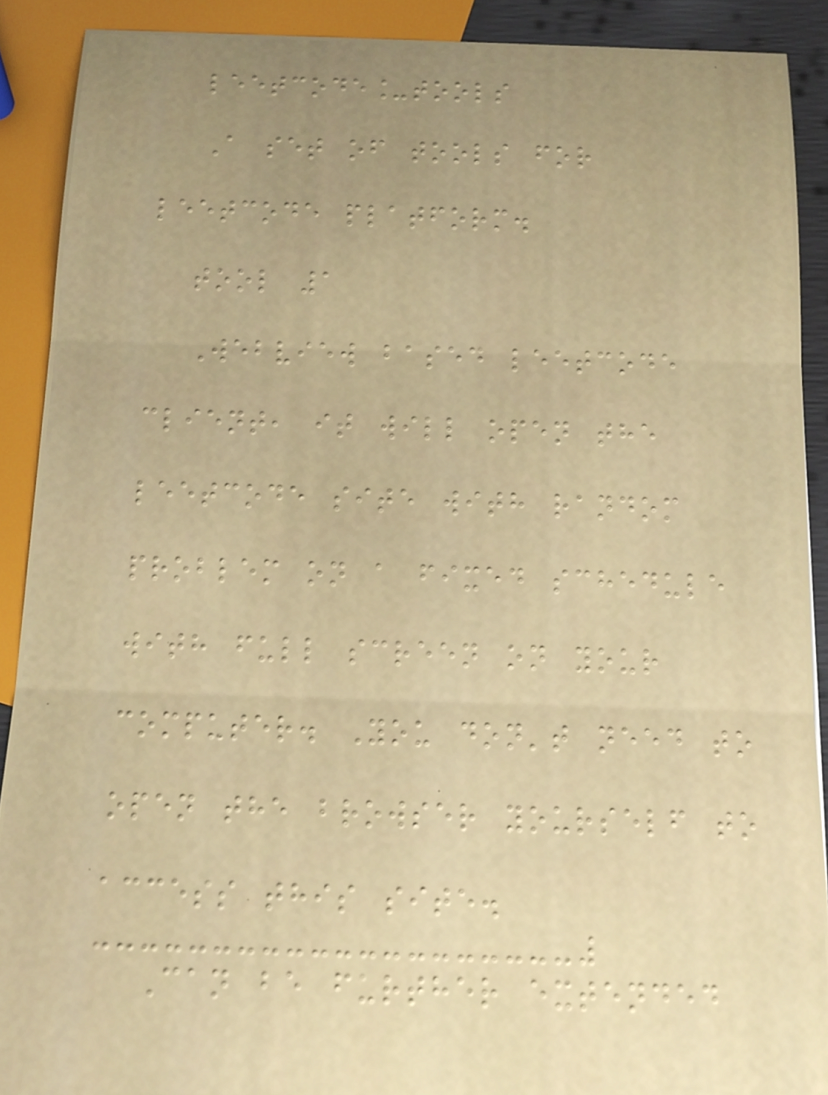leetcode_tools
A set of tools for
leetcode platform.
tool 1
Webview based leetcode
client, it will open the
leetcode site with random
problem on a fixed schedule
with full screen on your
computer. You don't need to
open the browser yourself to
access this site.
Can be further extended
